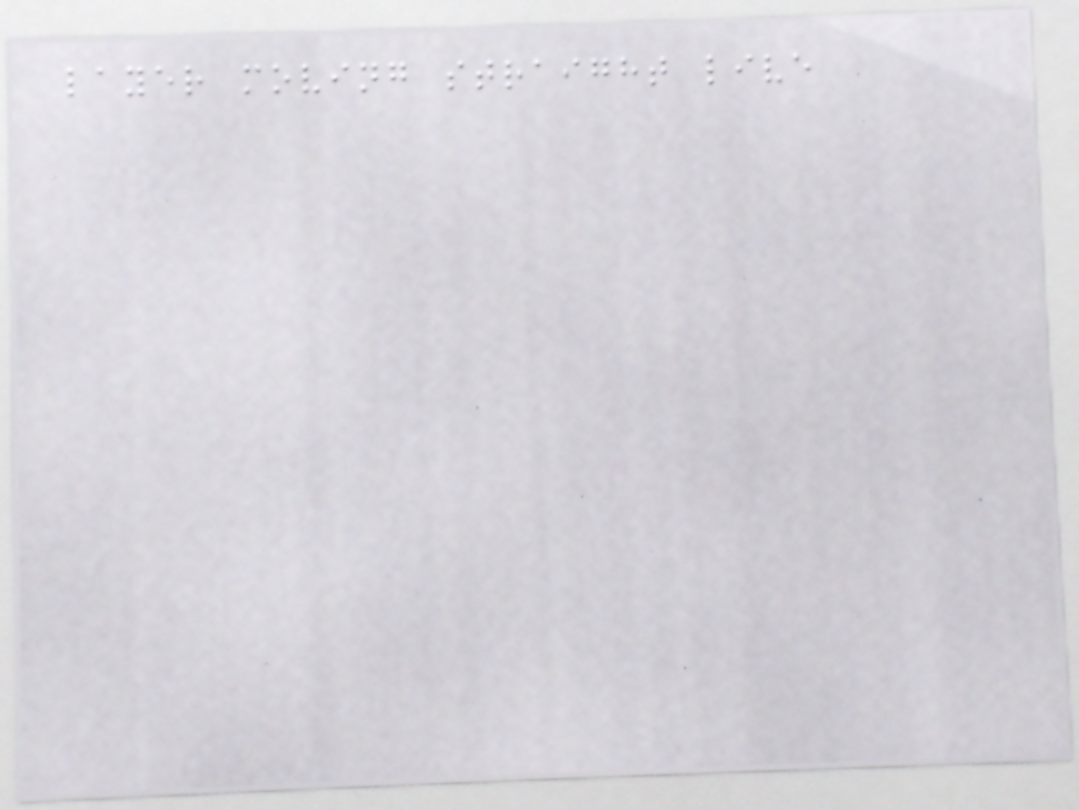layer moving straight live
